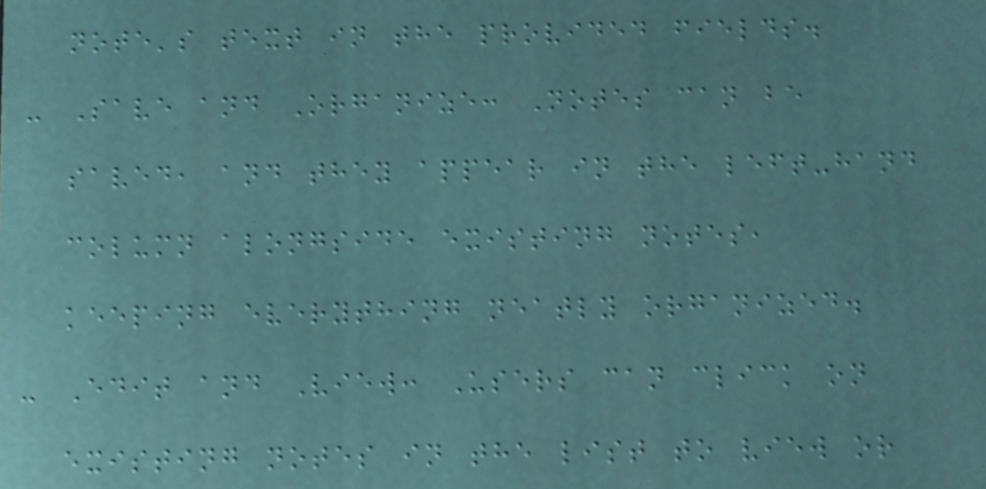note's text in the provided fields.
- Save and Organize: Notes can be
saved, and they appear in the left-hand
column alongside existing notes,
keeping everything neatly organized.
- Edit and View: Users can click on
existing notes in the list to view or
